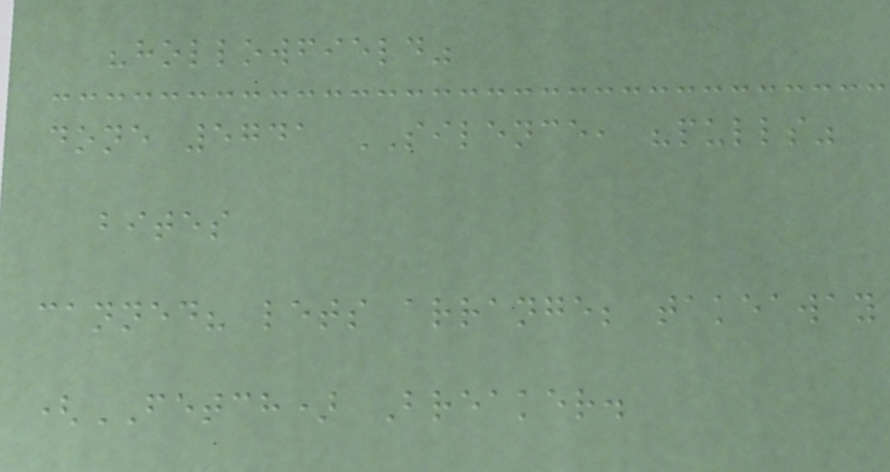"hollowfield"
done 5741 SILENCE, "pulls"
bites
canned? lets arrange; takeaway
(FETCH) Breaker.
